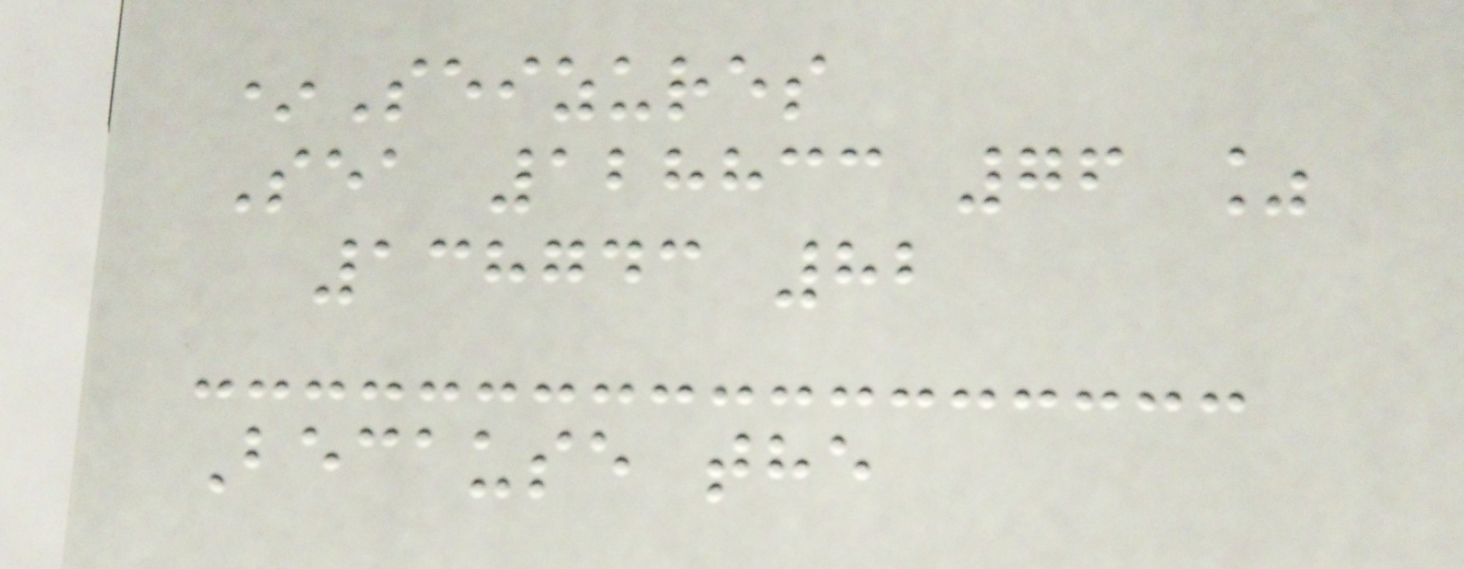*Seizures
Sea 128833 76 %
138743 82
Because the
